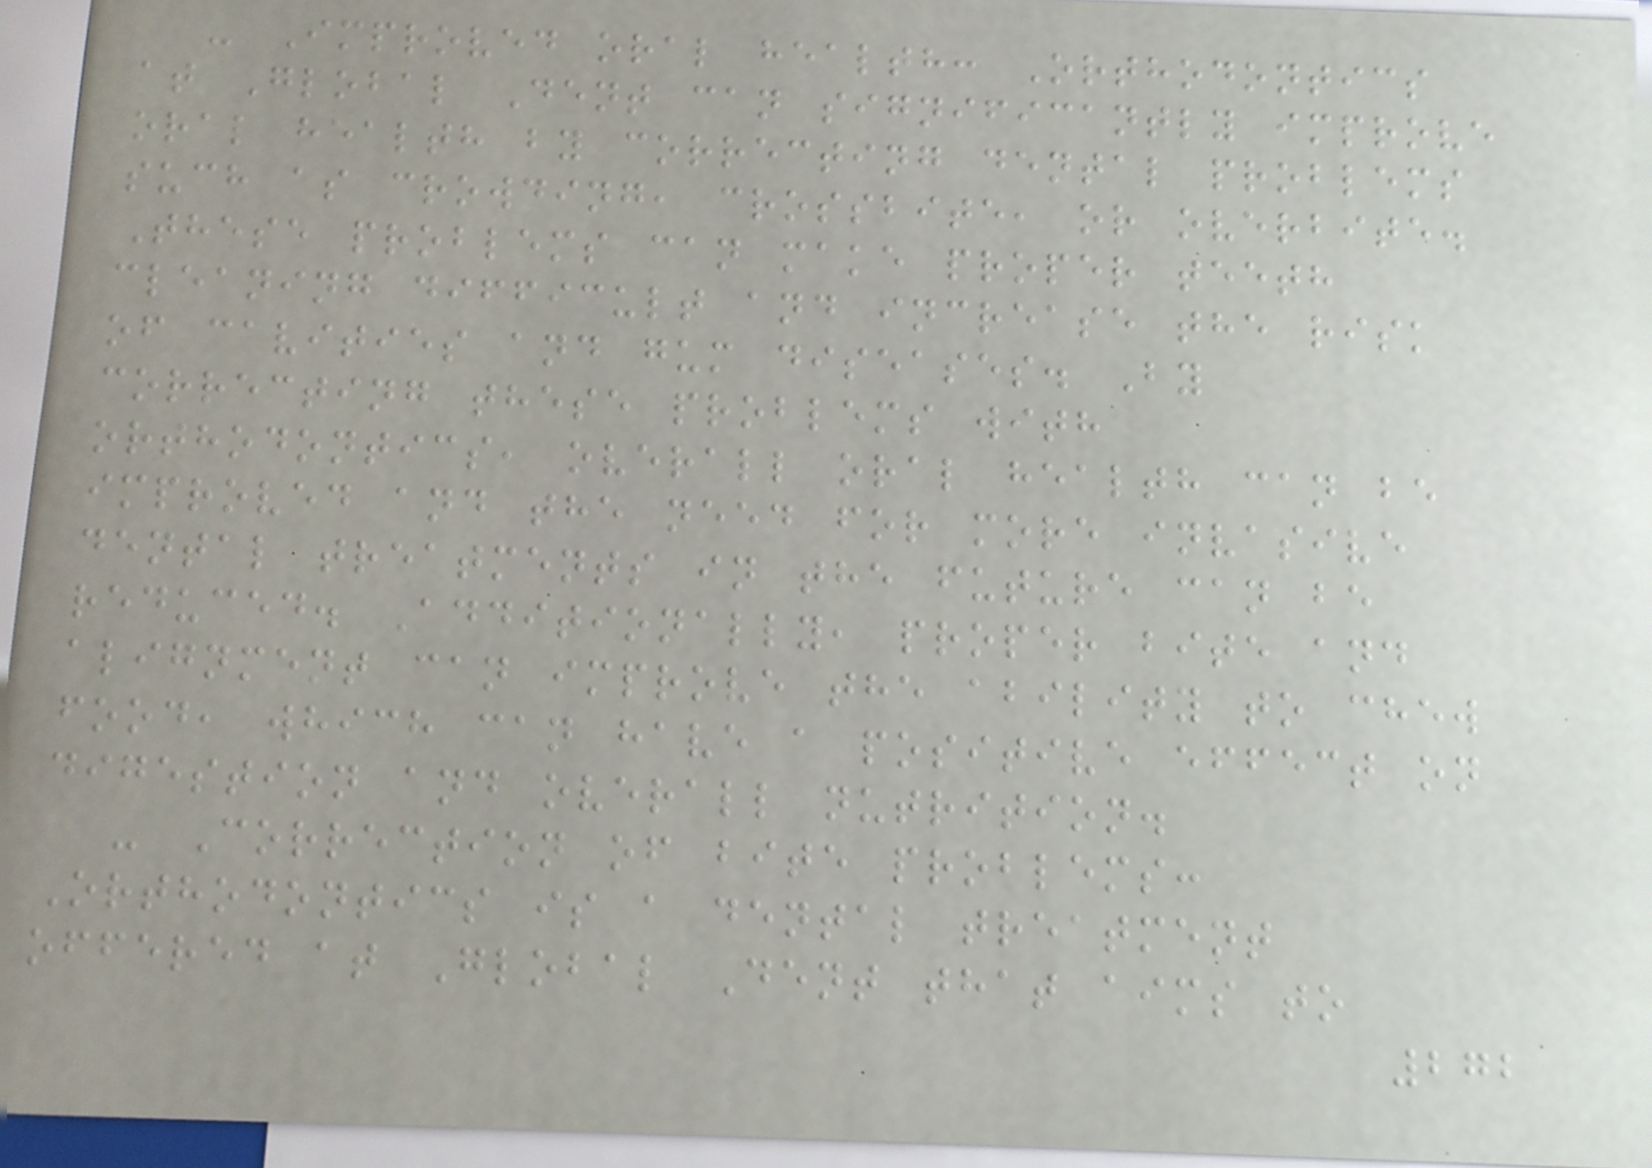- Improved oral health: Orthodontics
at Global Dent can significantly improve
oral health by correcting dental problems
such as crowding, crossbite, or overbite.
These problems can make proper teeth
cleaning difficult and increase the risk
of cavities and gum diseases. By
correcting these problems with
orthodontics, overall oral health can be
improved and the need for more invasive
dental treatments in the future can be
reduced. Additionally, proper bite and
alignment can improve the ability to chew
food, which can have a positive effect on
digestion and overall nutrition.
- Correction of bite problems:
Orthodontics is a dental treatment
offered at Global Dent that aims to
272
